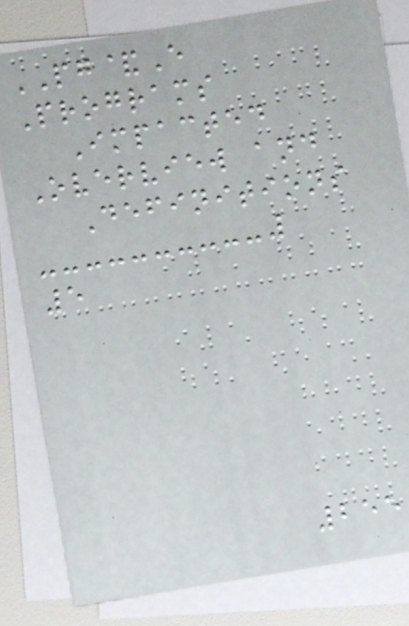PG&E
Programs
Impacted
Overview and
Definitions
5
255
